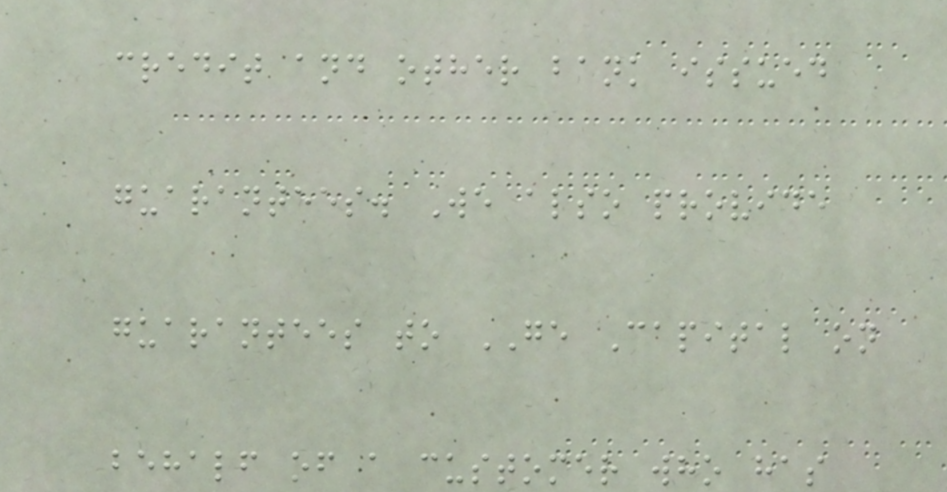credit and other bank issued
guarantees. We also provide
guarantees to GE Capital on
behalf of a customer who has
